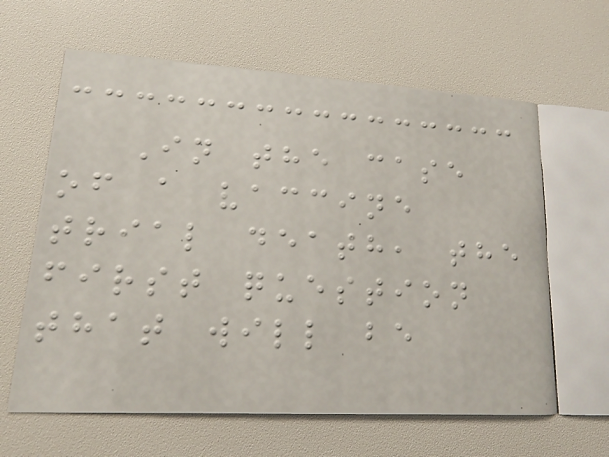In the case
of a vaccine
trial death, the
first question
that will be
